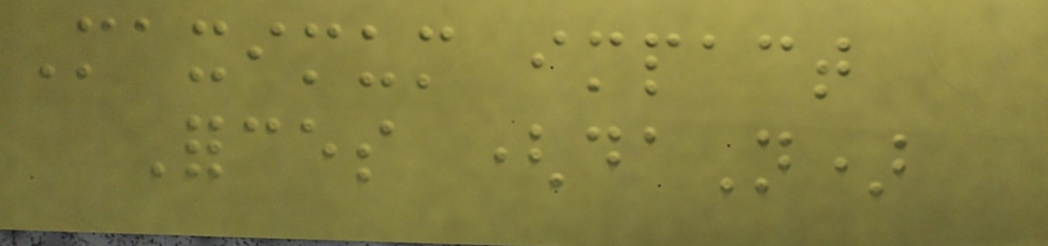Maximum impact
Forces (daN)
